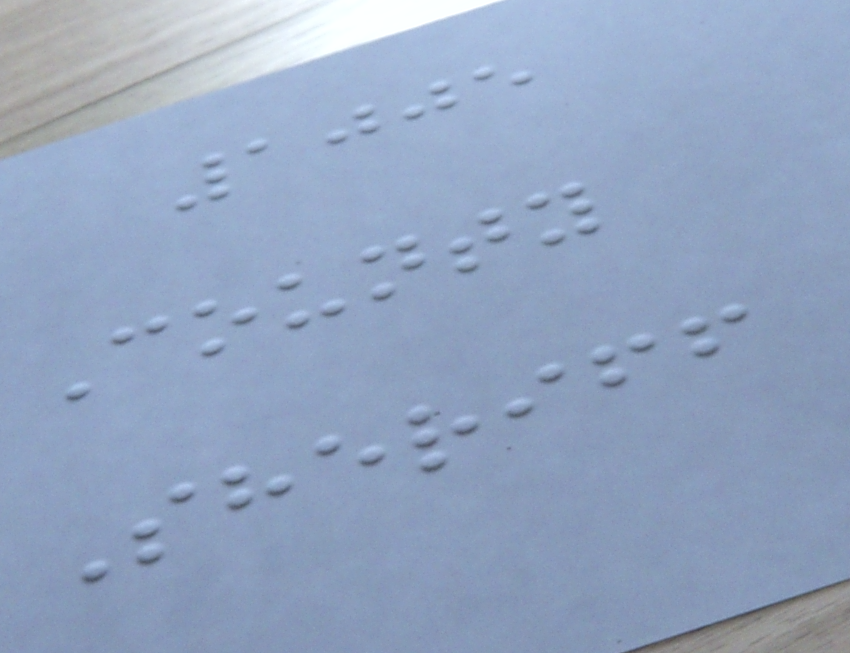1005
County
Sheriff
